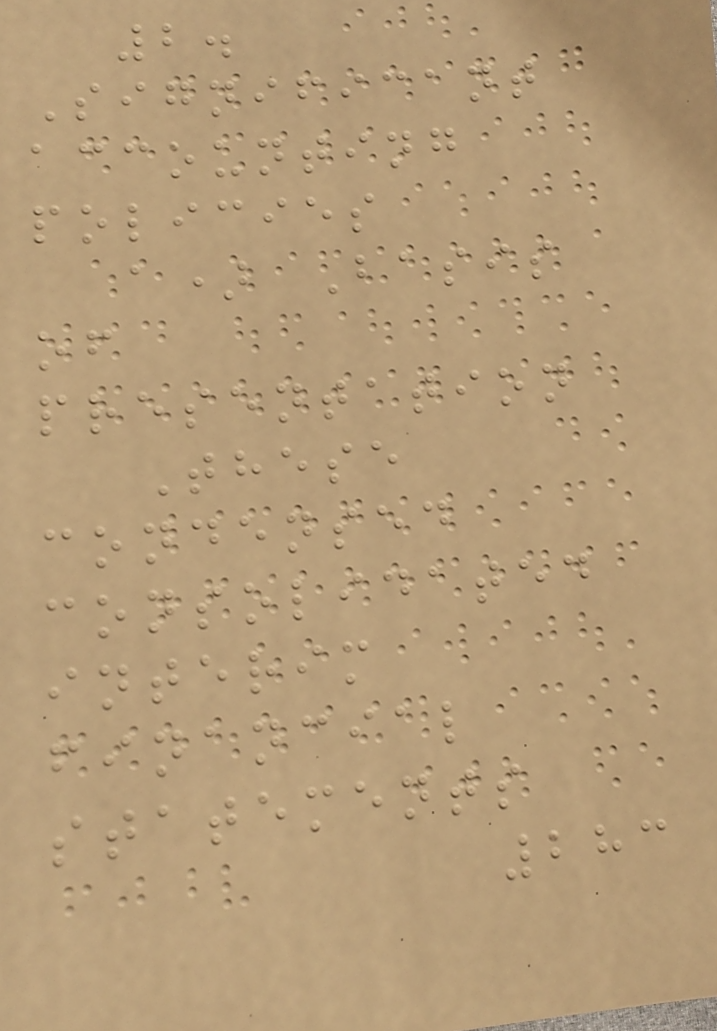2.
Significant
accounting
policies
a) Basis
of
presentation
These
condensed
consolidated
interim
financial
statements
283
